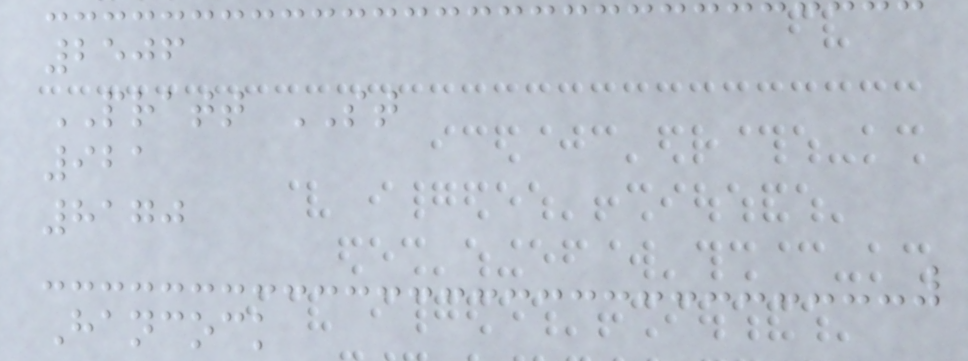2506
PRATT ST
921
8170
Hancock
